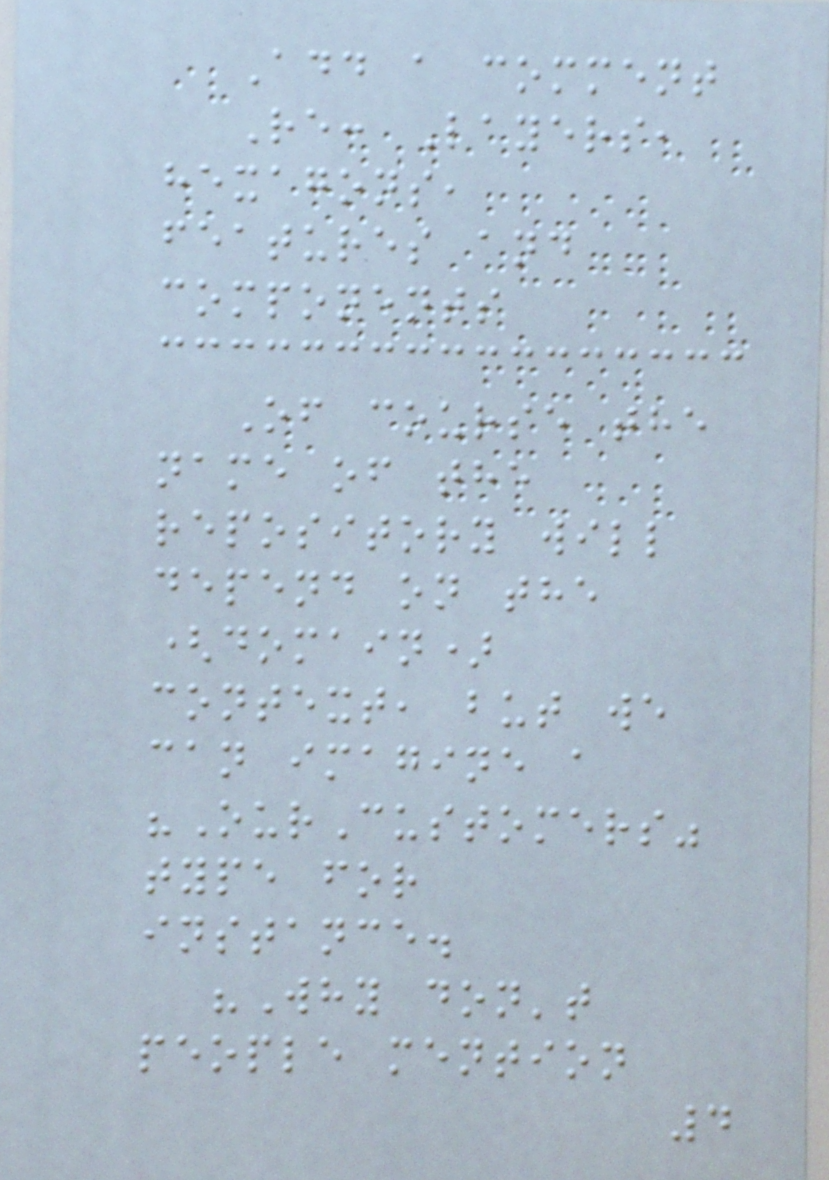Add a comment
Re: Layers,
hexagons,
features and
components
Of course the
name of the
repository will
depend on the
(domain)
context, but we
can imagine a
"OurCustomers"
type for
instance.
"Why don't
people mention
4
